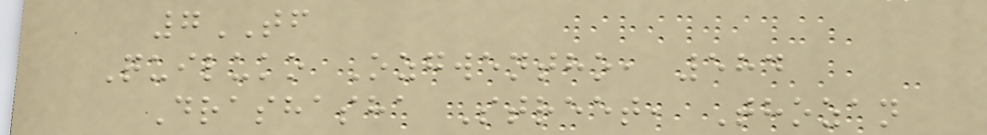7TF
Quiluko Ozgwentho, 584
Drashasha Street, Thozan
